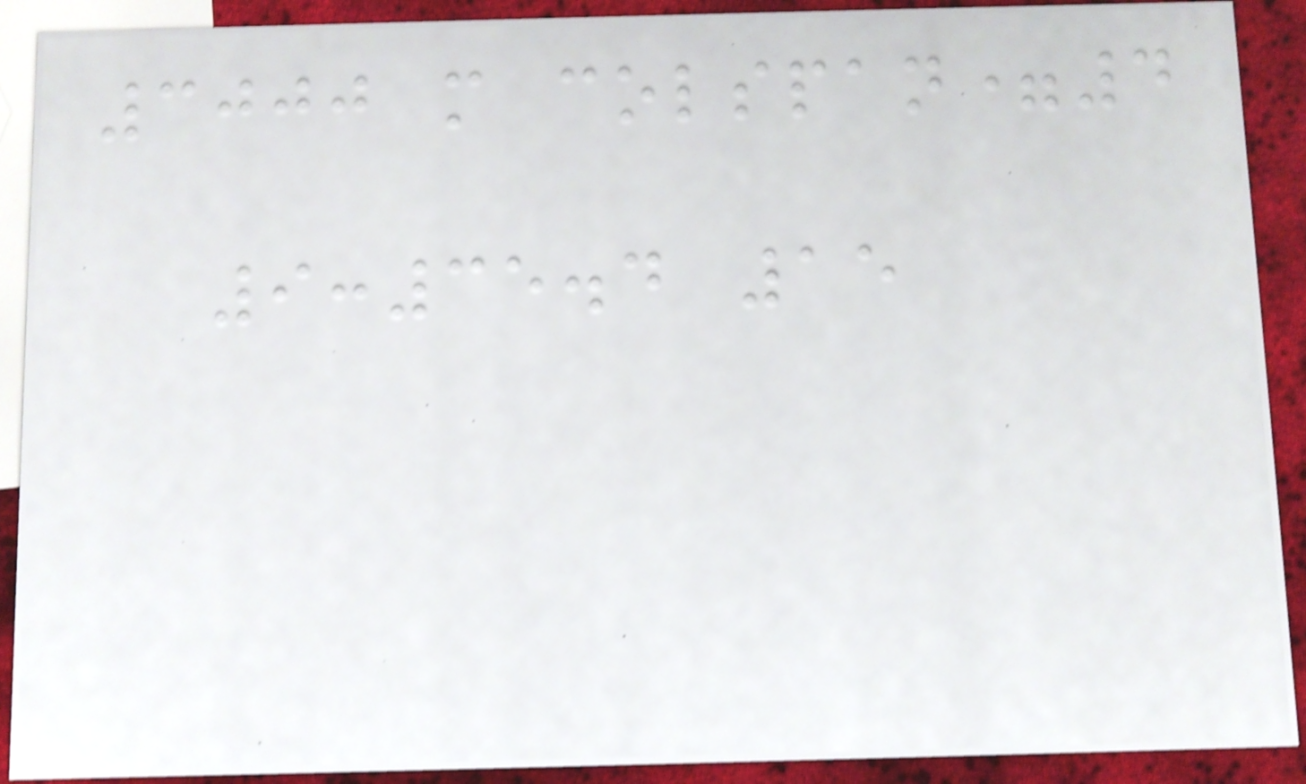3000 m colspan=4
9:35.4 15
